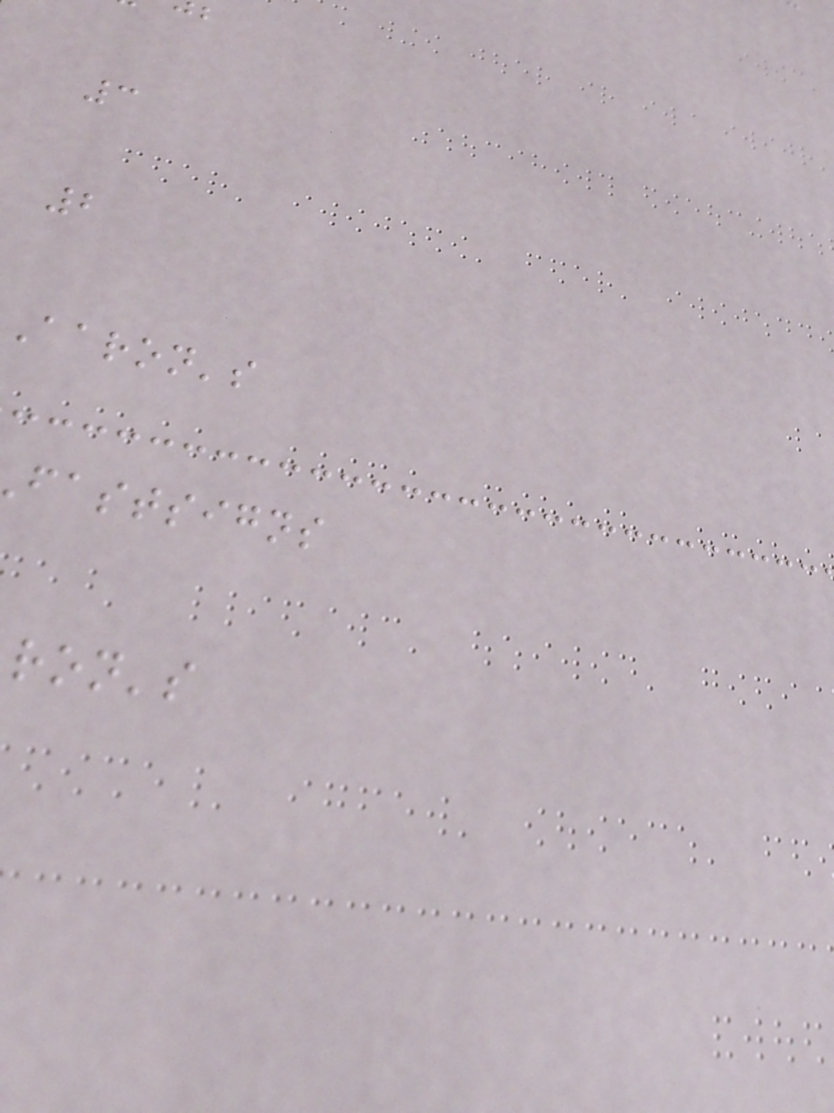3
2
Aaron's
fastsigns
ron's
